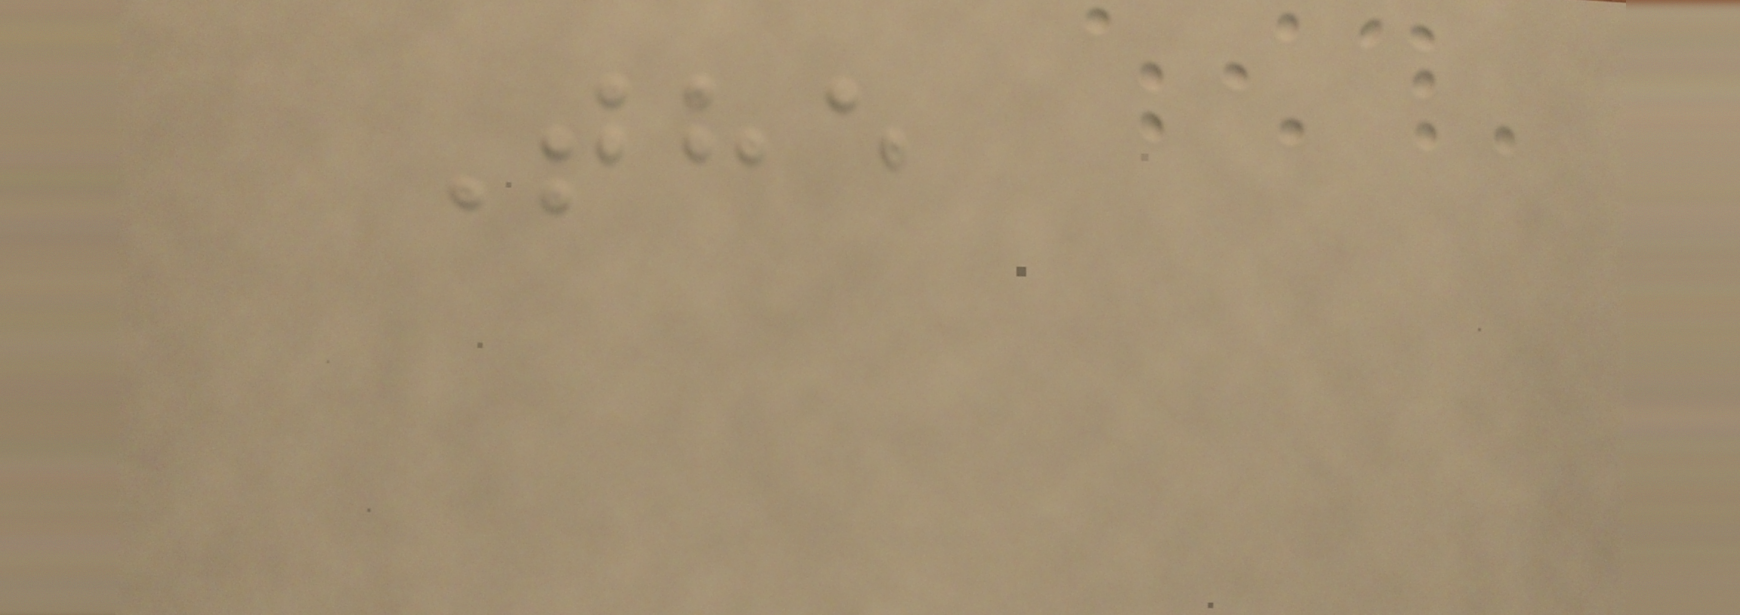The
